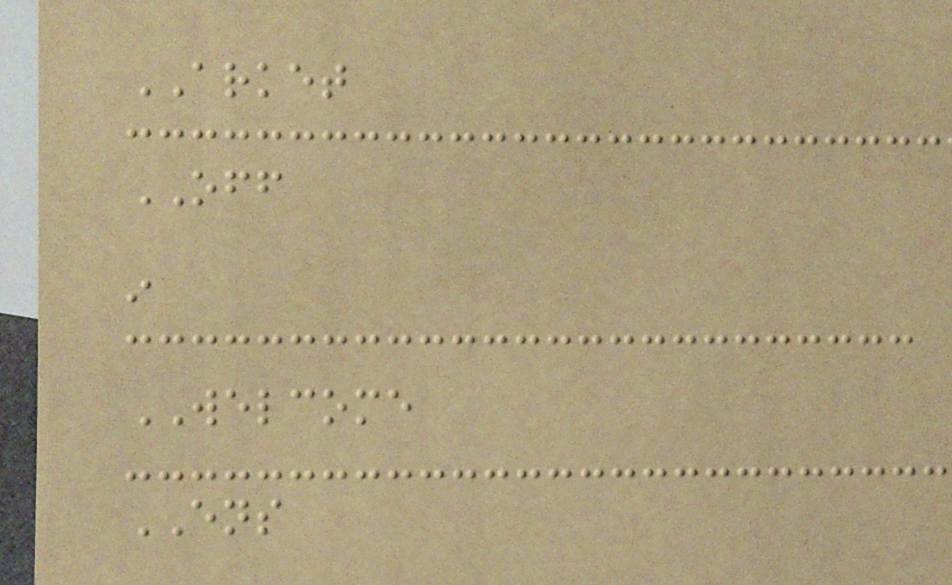ARKET
OFF
i
WELCOME
ENS
